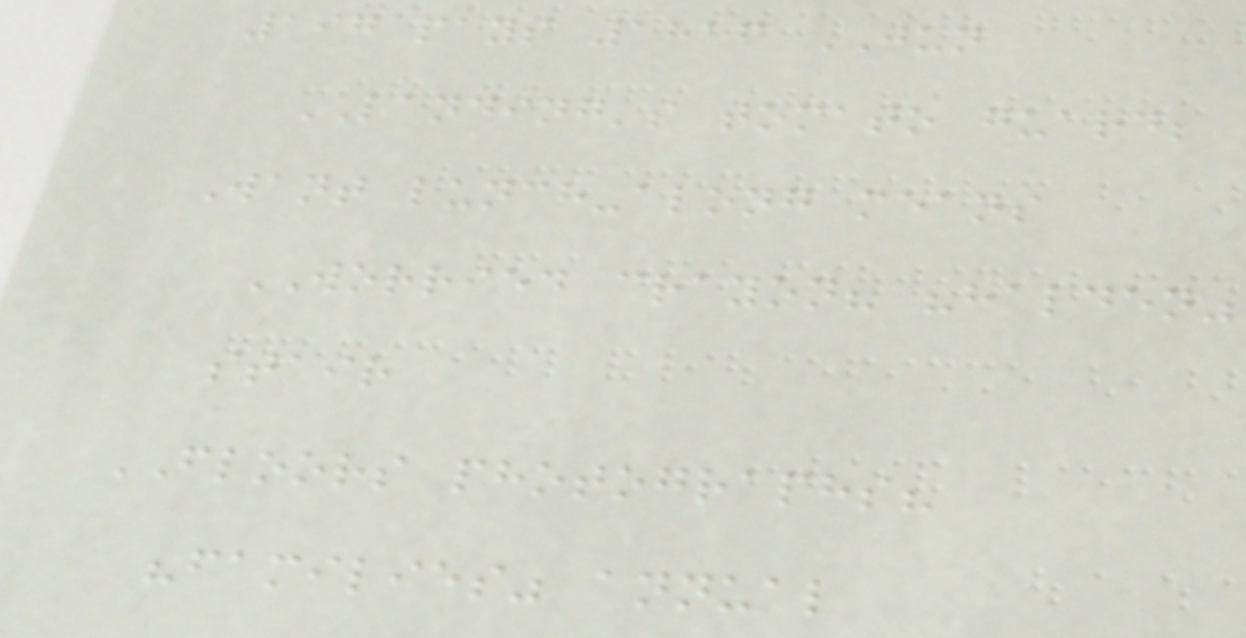197 pays 1816 JUN
LANDING's tomato guard;
Want lunch-along means
WORRIED crayon? "halden"
stair
FLOORS photographs?
"families" annual
